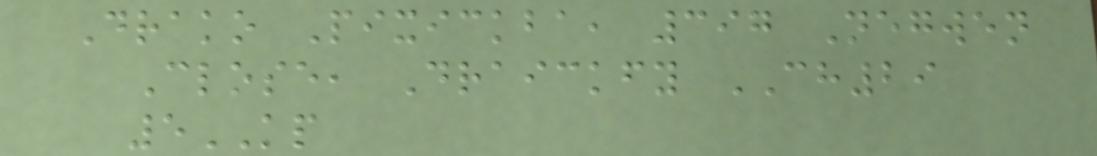Drako Pixickba, 397 Negwen
Close, Draickfy CH29
5KP
